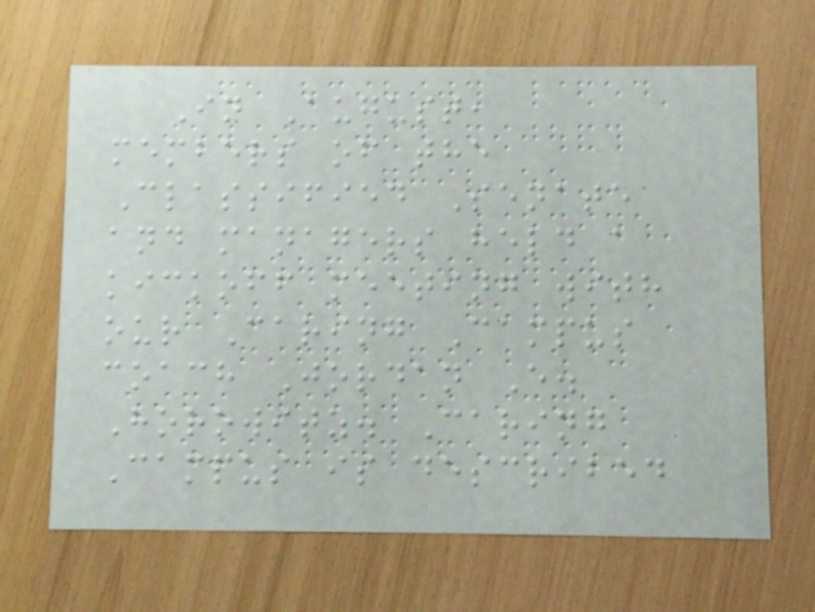In August,
members of the
Classified Senate
and managers held a
kickoff meeting with
our Caring Campus
coach Jordan E.
Horowitz. Caring
Campus is described
